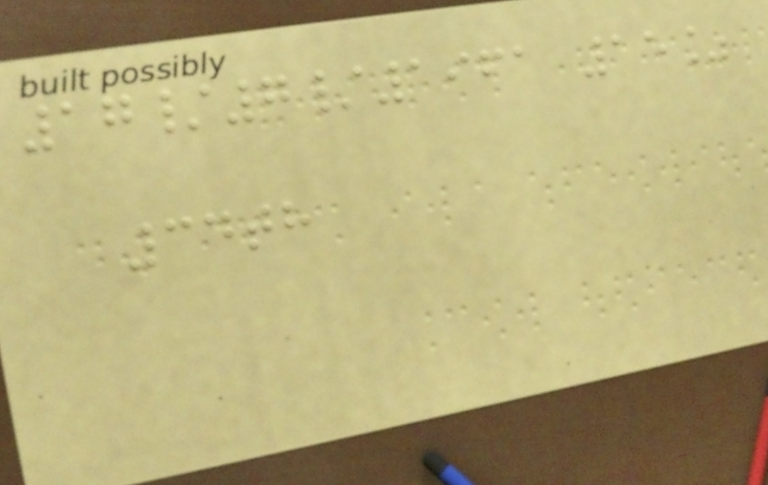17/7/1961 15%
34th
